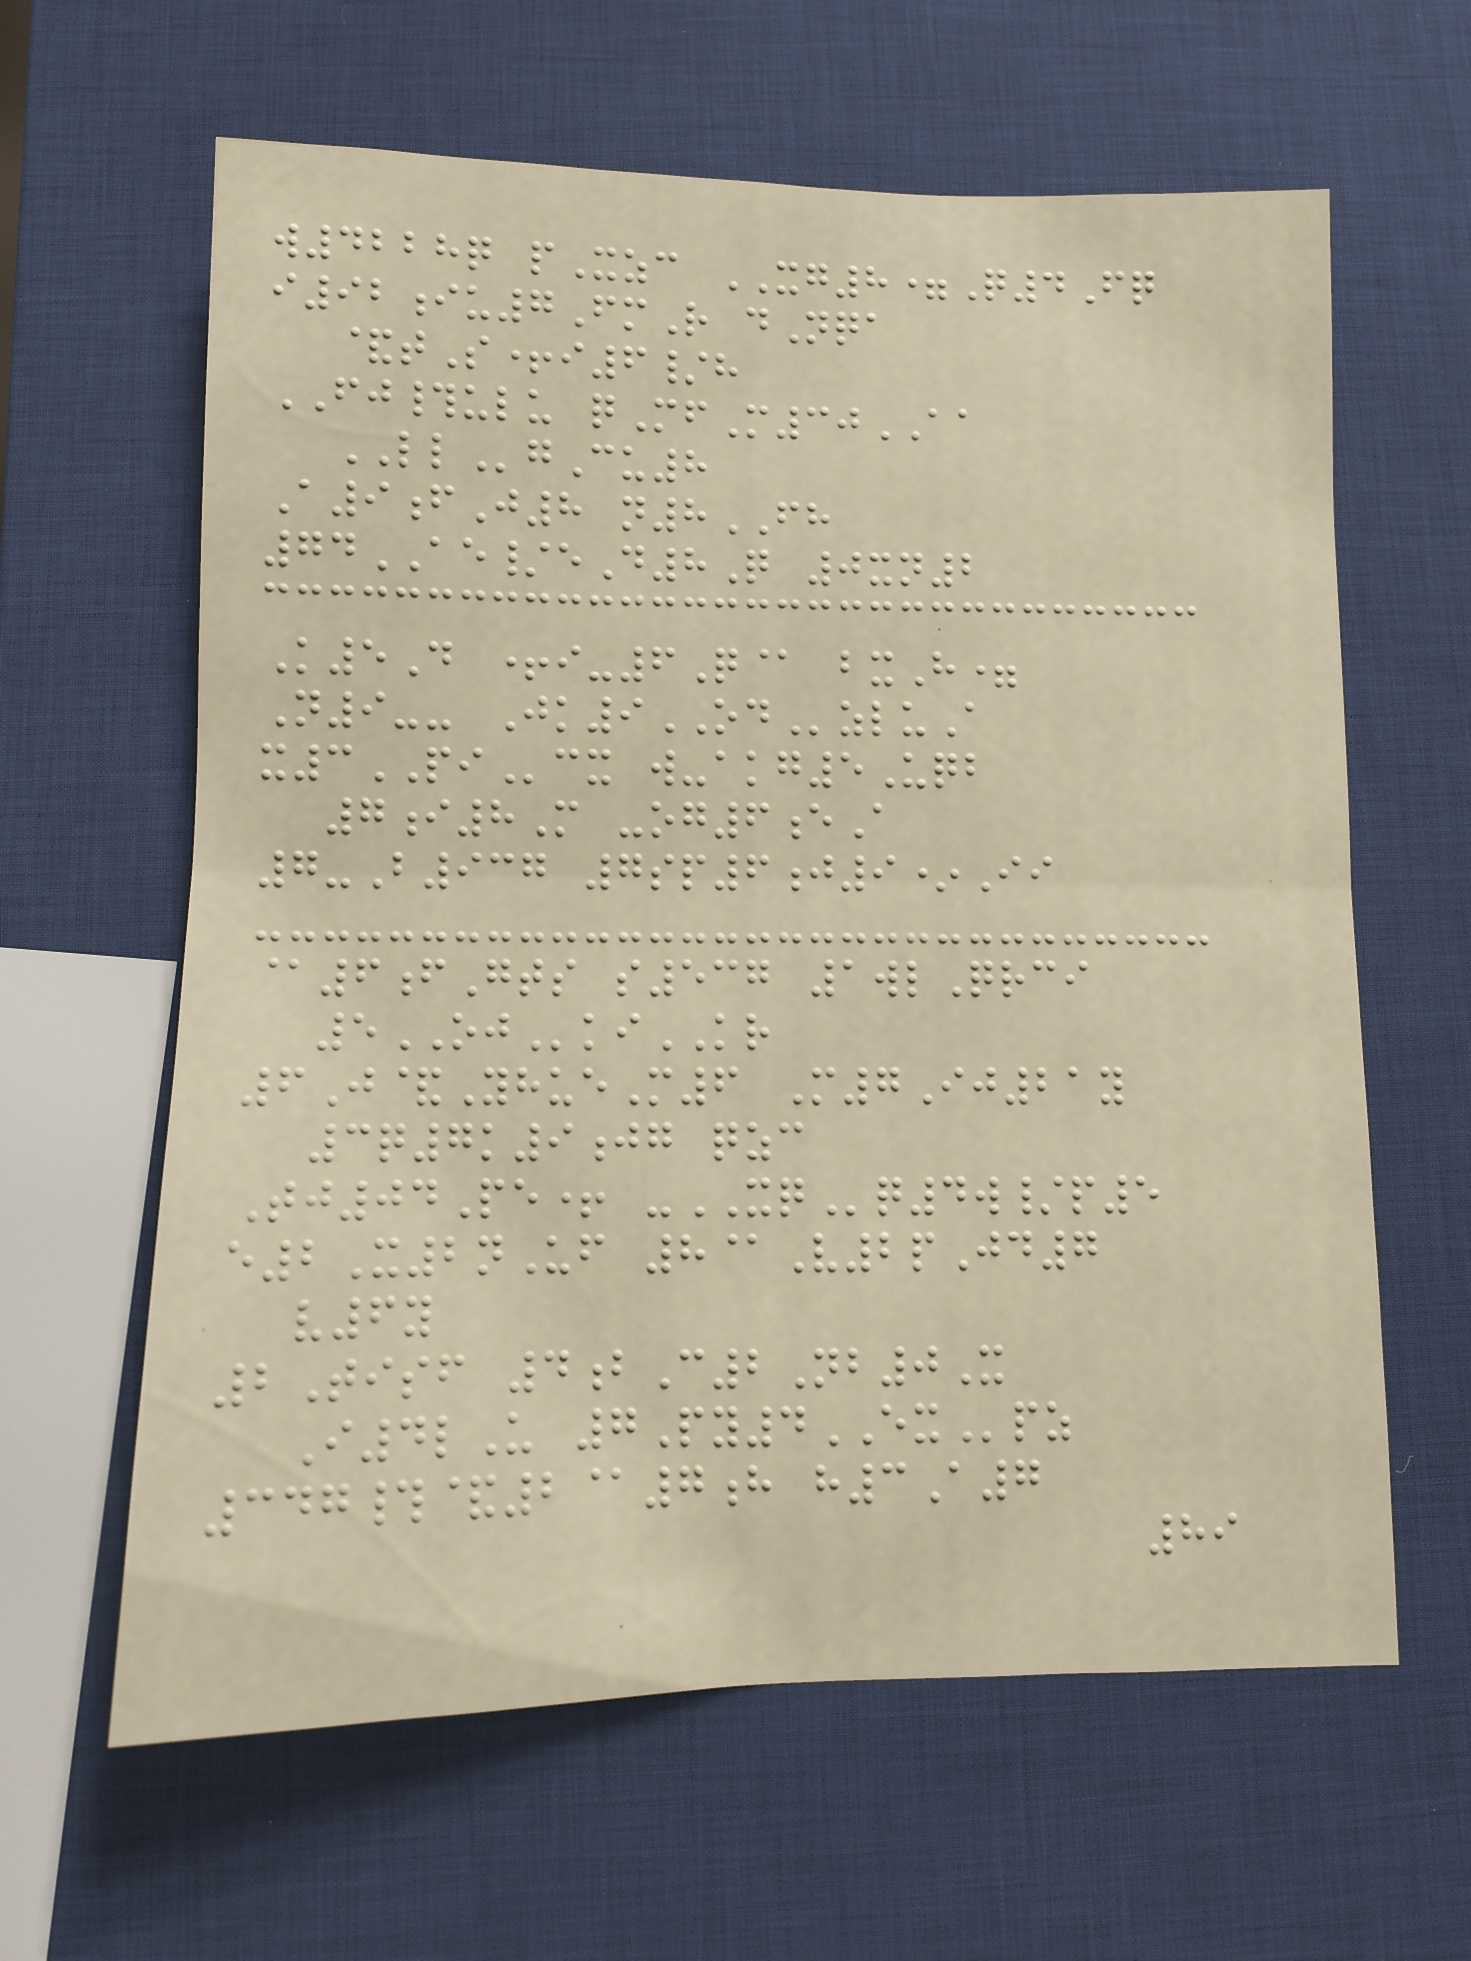w4228q pXzc XG8=Q4Fq
i92iu7FmR dNqa
&tS+i6/h
FJ#ulu qMfM30AA
LLgCu8
A9fJ8 n8FH
74AE/eD8Q 0xn2
K5D +i-6Q@ bxH=
N9-- Jk9ODzluA
x3PIcx w-akg5Uqb
7i8M -og6eA
7-B937 7sp6j9*Ii
@6fGts s537 1wlQrci
5OJkiKR
6J&YhueM6 M7Ij21y
3q7k9jg qzc
Tj04Pe+ -XQq4w/p5
e2X2nUf 8@V2pJd7
v6y
2Tisf 4bC2Nb0X
I4lU 7Py4EXpz
347#&2@7h h3A7
89
